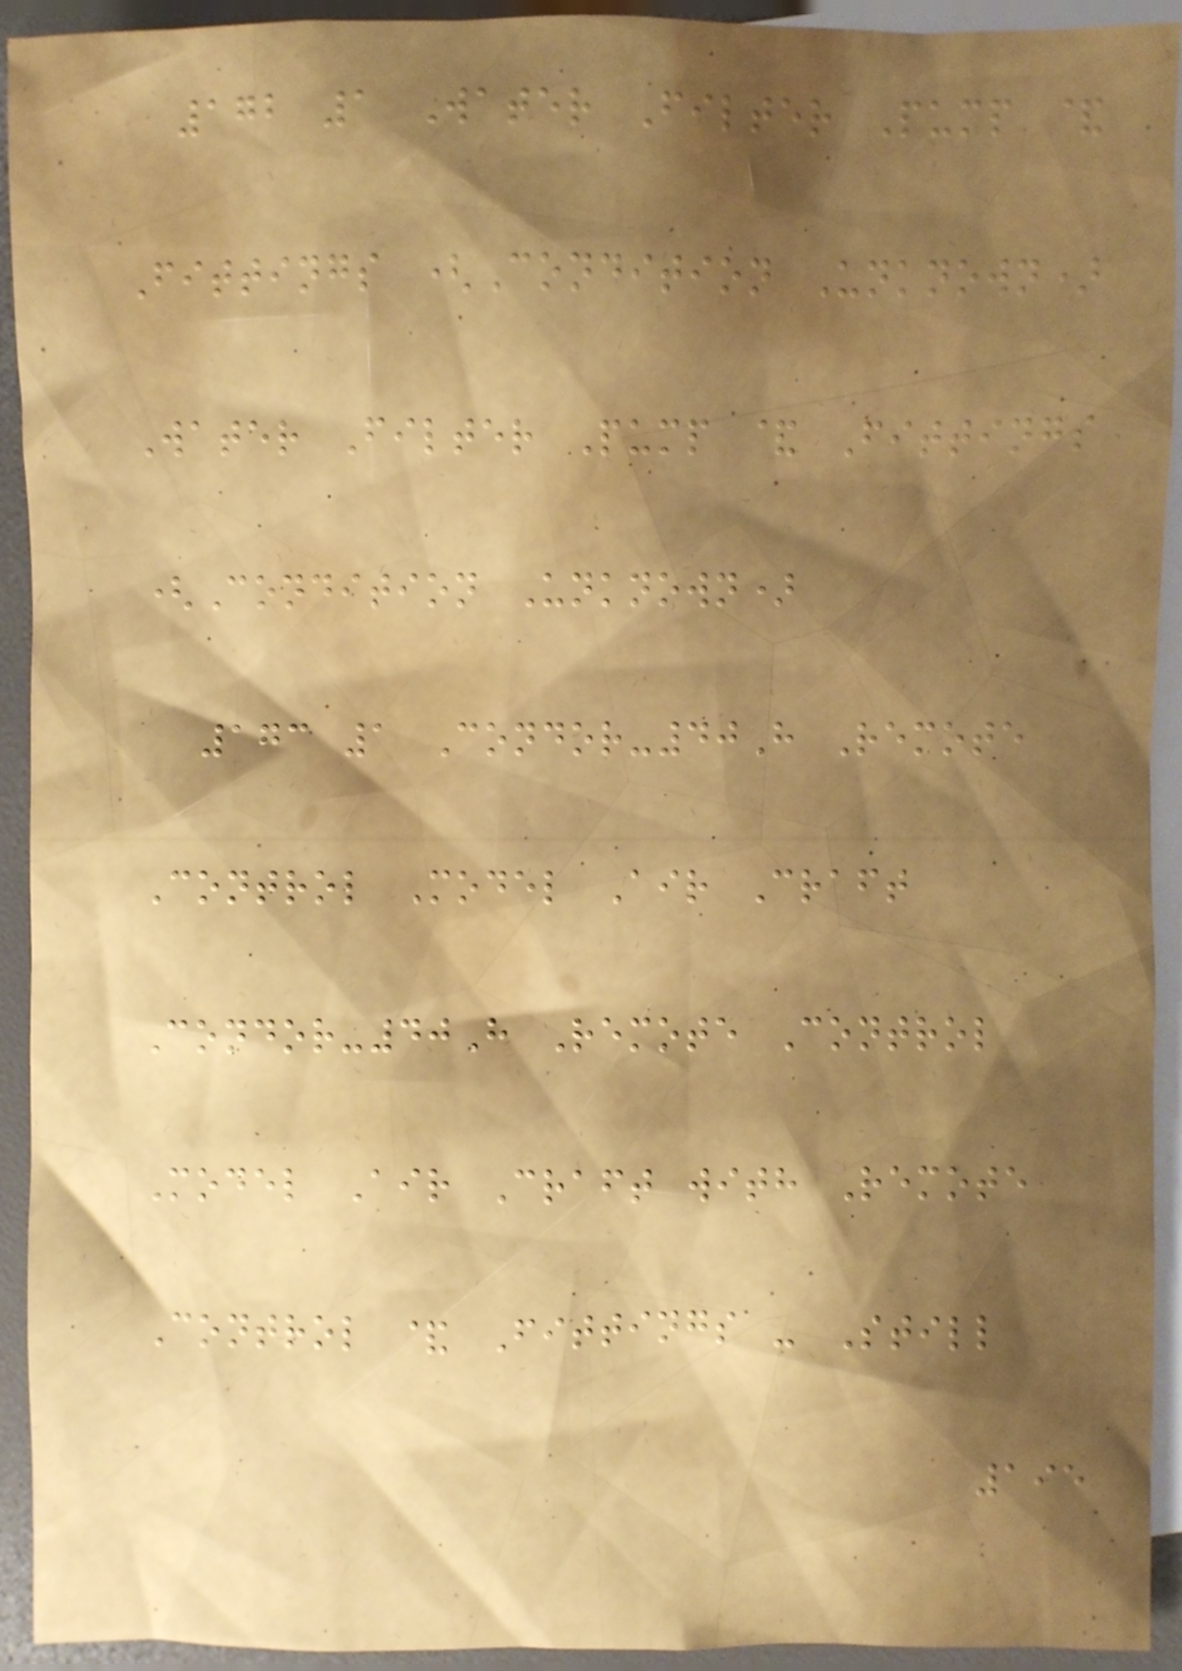172 1 Water Filter Pump &
Fittings (Condition Unknown)
Water Filter Pump & Fittings
(Condition Unknown)
173 1 Condor-40H Remote
Control Model Air Craft
Condor-40H Remote Control
Model Air Craft with Remote
Control & Fittings - Still
195
